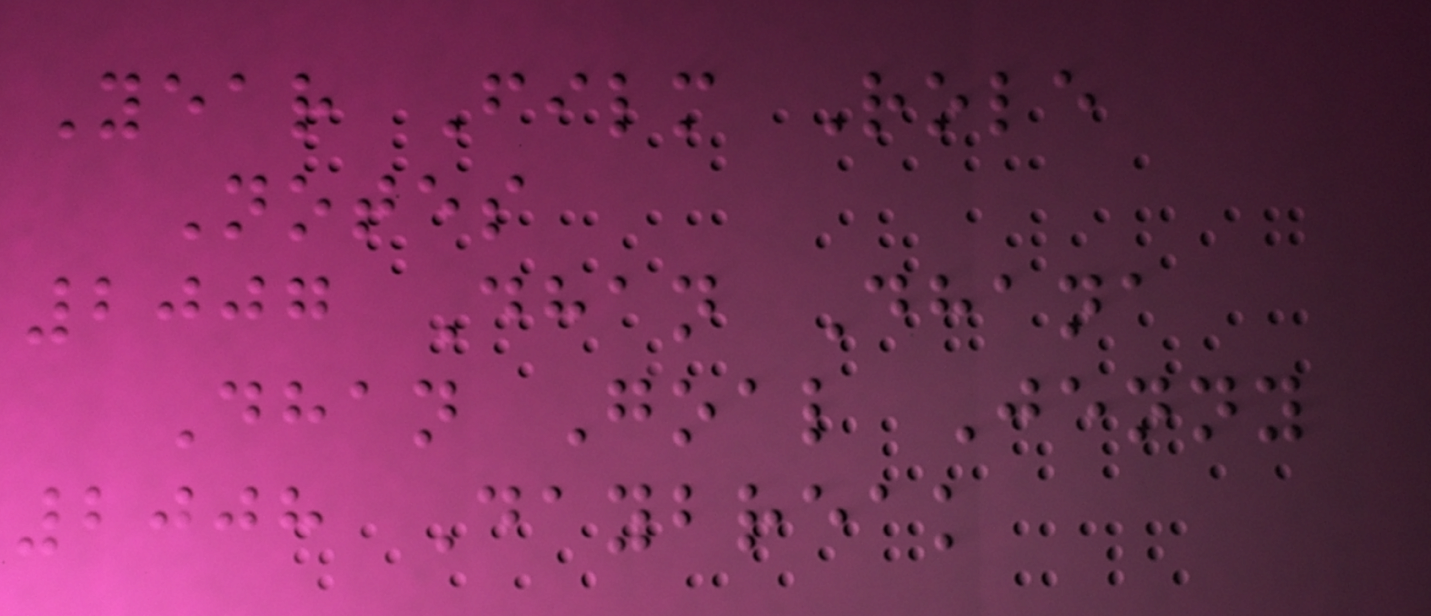Year Film Role
Notes
2007 Dhan Dhana
Dhan Goal Jenny
2008 Daybreak
